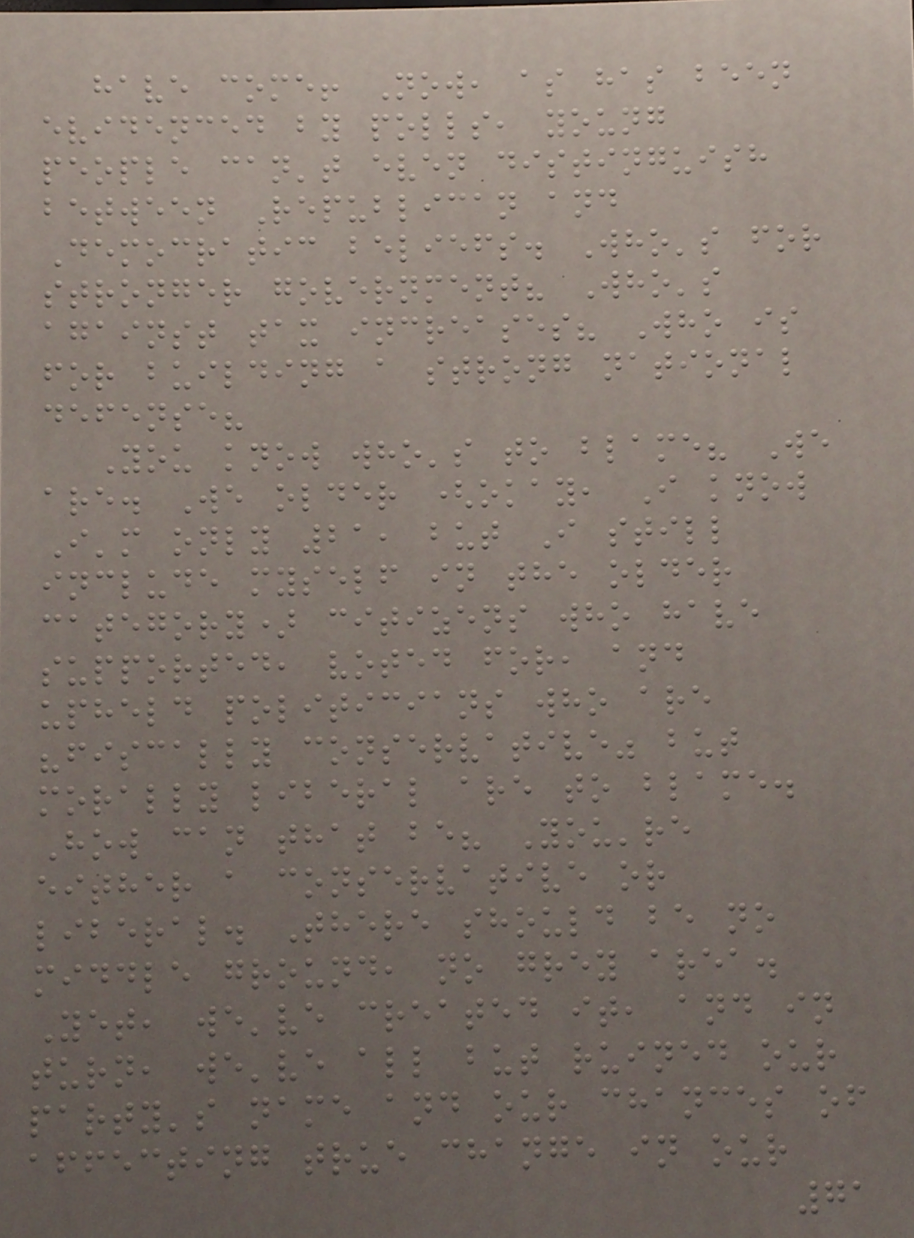have come! Now, as has been
evidenced by polls, young
people can't even distinguish
between Republican and
Democratic beliefs. Who's for
stronger government? Who's
against tax increases? Who is
for building a strong national
defense?
You know who's to blame? We
are. We older (okay, I know
I'm only 21, but I still
include myself in the older
category) citizens who have
supported, voted for, and
upheld politicians who are
"fiscally conservative" but
morally liberal are to blame.
How can that be? You're
either a conservative or
liberal. There should be no
middle ground, no grey area.
Yet, we've created it, and in
turn, we've all but ruined our
party's name and our chances of
affecting true change in our
71
